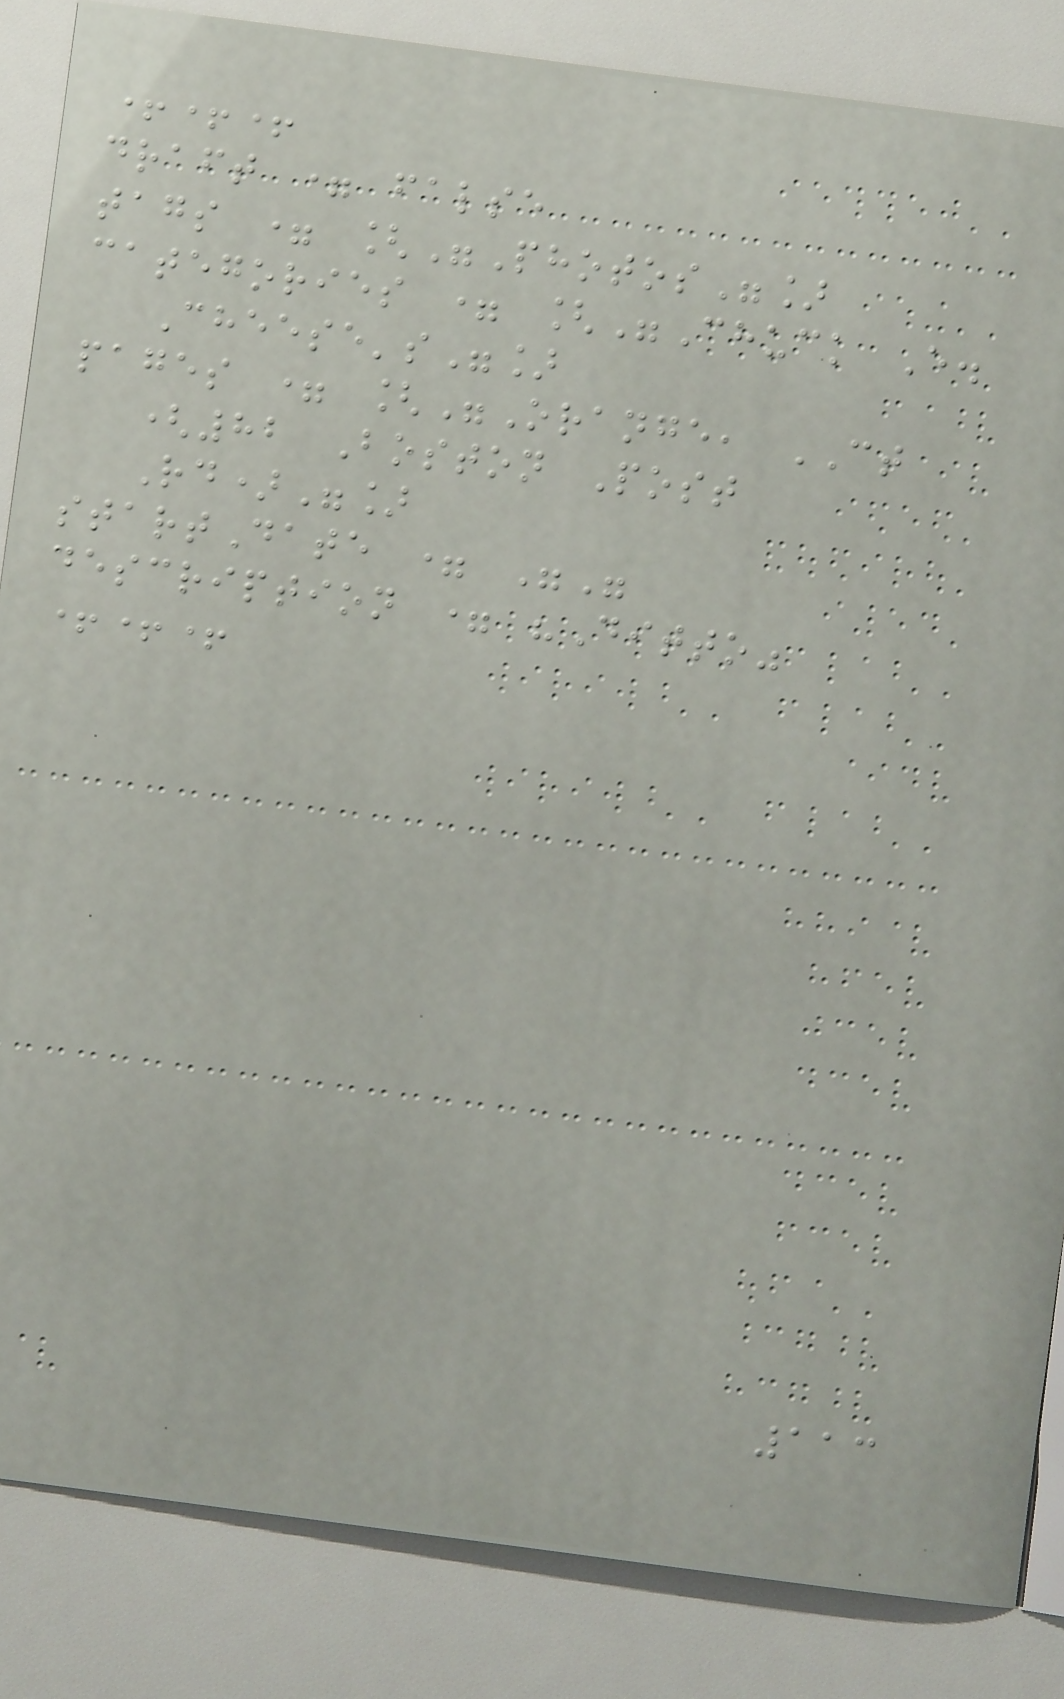+++
draft = false
tags = ["Photos"]
categories = ["Chuck E.
Cheese's"]
pages = ["Orange, CT
(82 Boston Post
Rd)"]
startDate = ""
description = "Ditto"
+++
113
